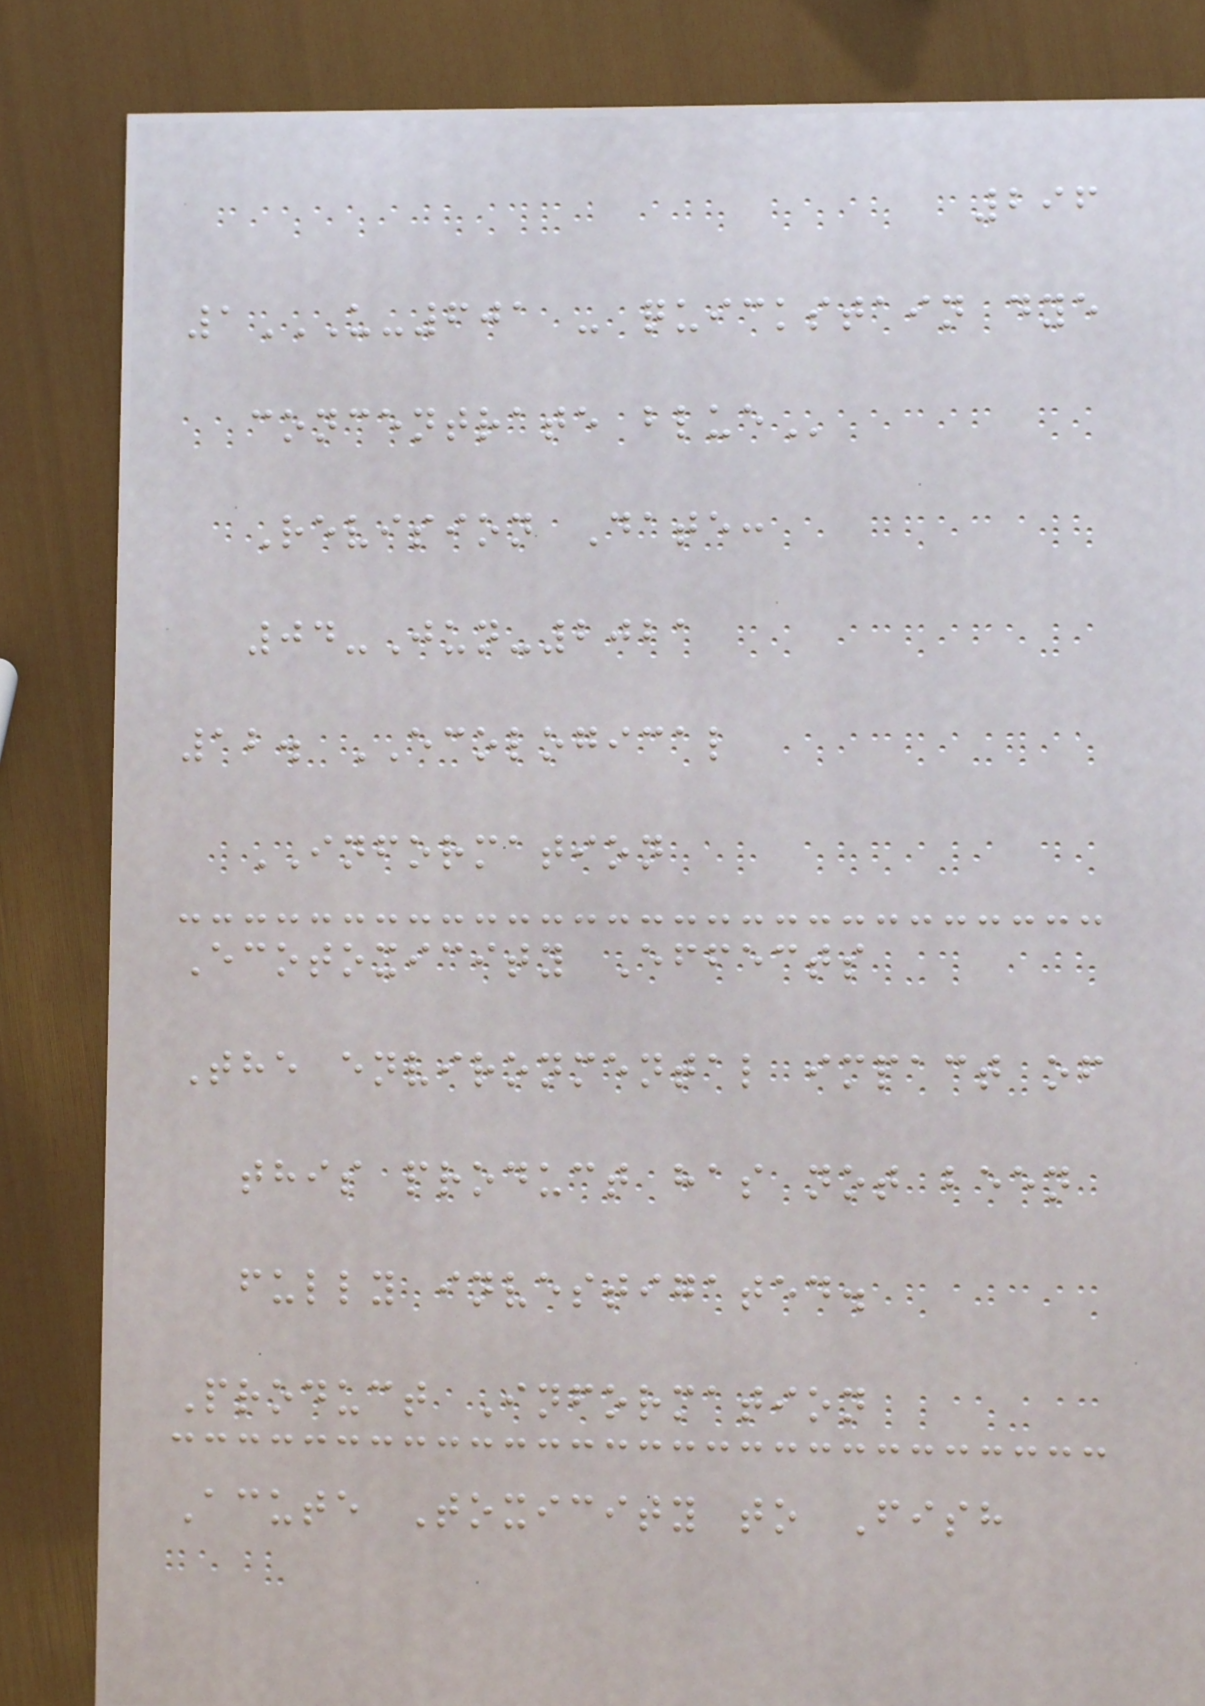296
1U-601 - QUICKSTAIN DYE
CONCENTRATE BLUE
Revision Date:
04-Jun-2021
12. ECOLOGICAL
INFORMATION
Ecotoxicity Effects
The environmental impact of
this product has not been
fully investigated.
Product Information
Acute Toxicity to Fish
